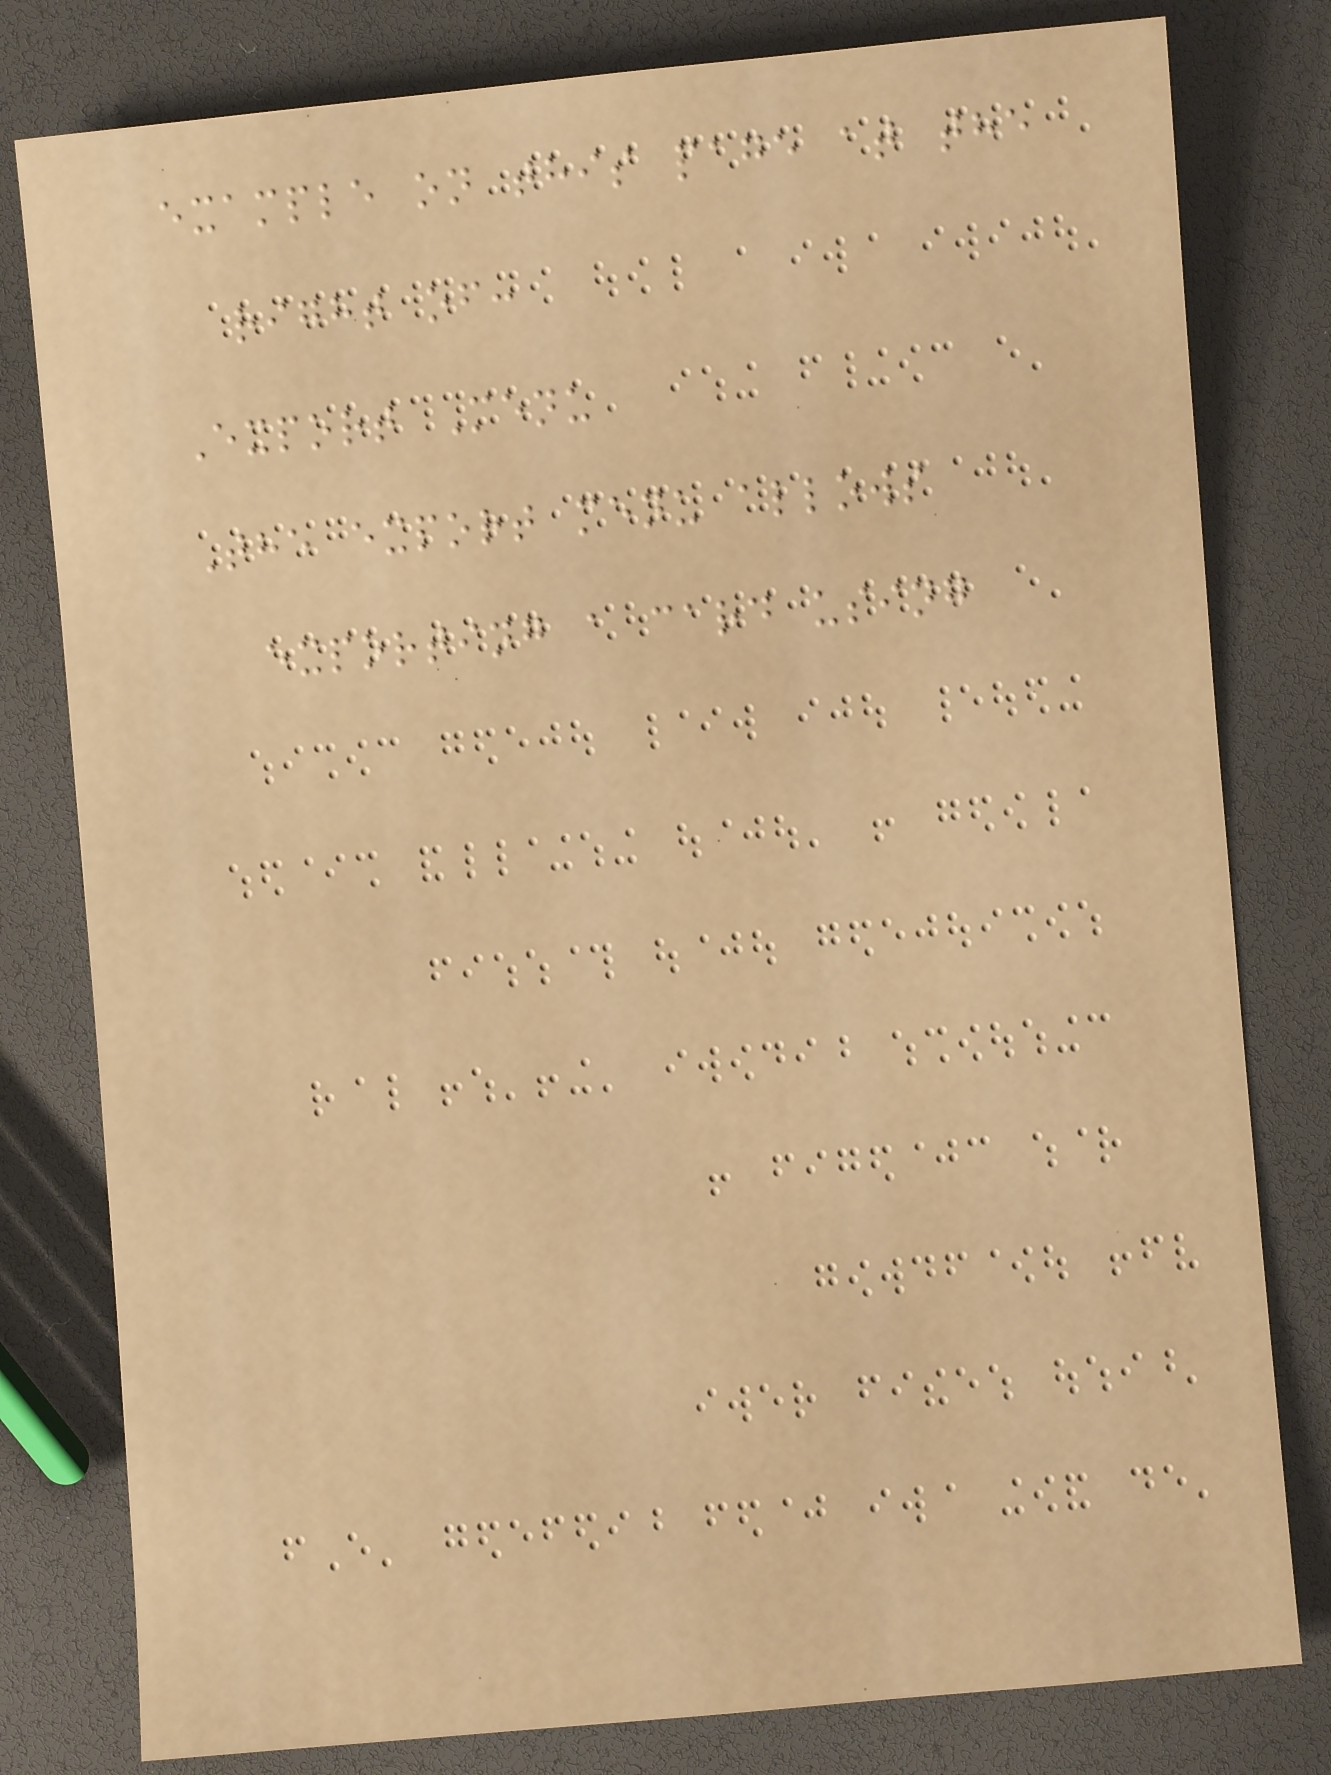example on this page at the
right of:
Export Menu
The export menu allows
exporting a card using
